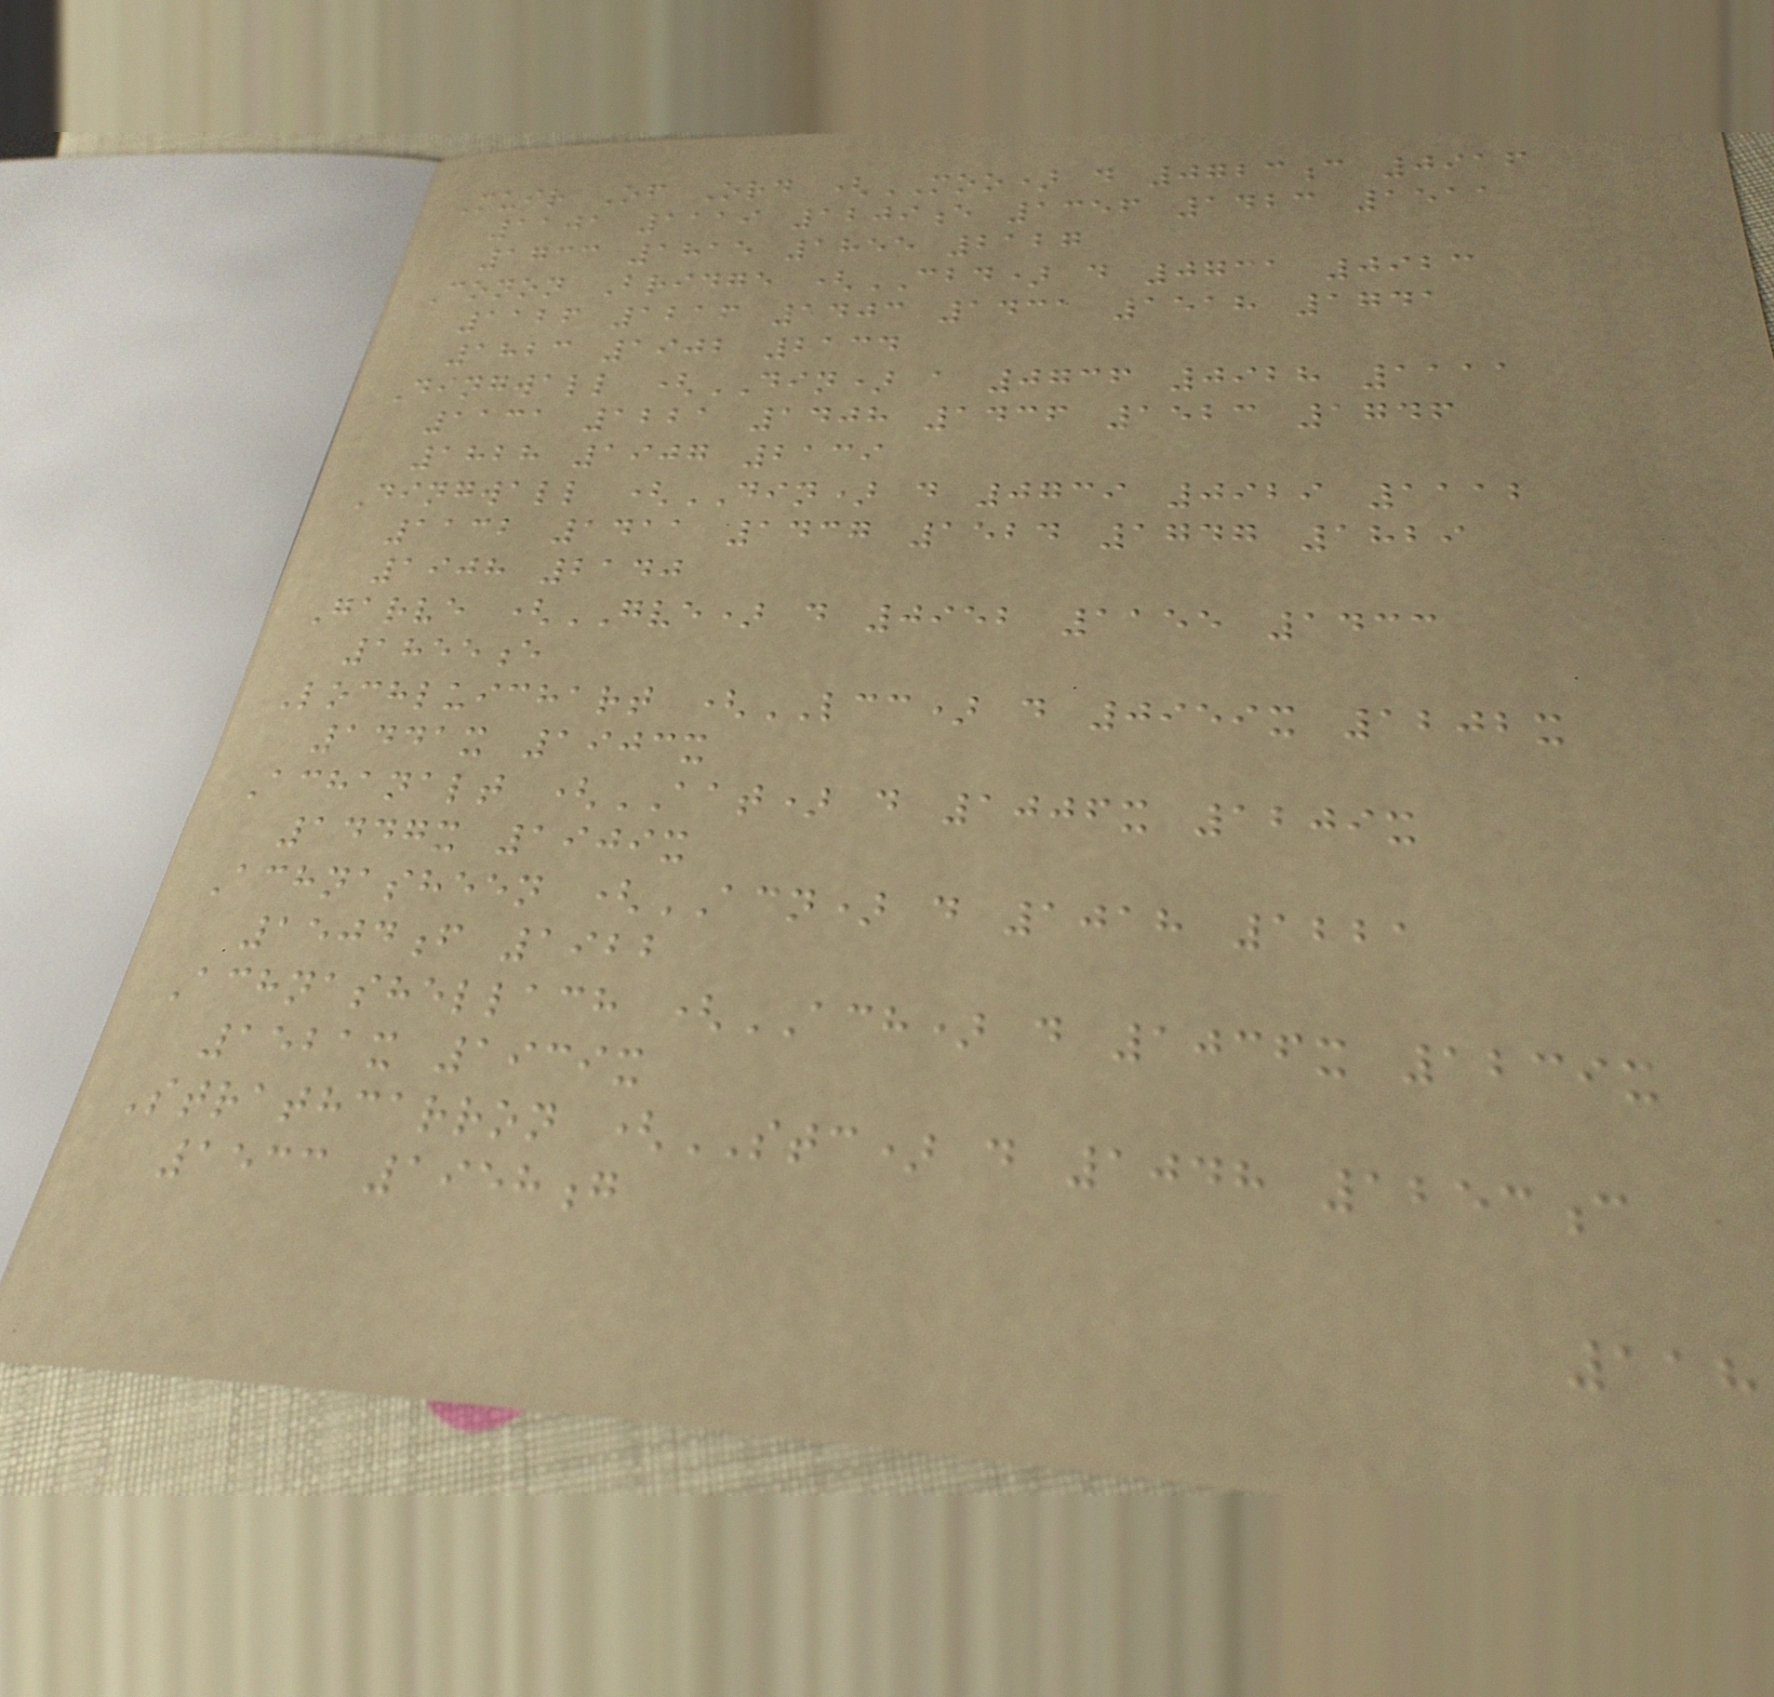Muir Of Ord (MOO) d 0723c 0916
1101 1119 1209e 1356 1423 1511
1733 1815 1855 2127
Conon Bridge (CBD) d 0731 0923
1126 1216 1403 1431 1518 1741
1823 1902 2134
Dingwall (DIN) a 0736 0928 1111
1131 1221 1408 1436 1523 1746
1828 1907 2139
Dingwall (DIN) d 0739 0929 1112
1132 1411 1437 1524 1747 1829
1908 2140
Garve (GVE) d 0952 1155 1433
1855e
Lochluichart (LCC) d 0959x 1202x
1441x 1903x
Achanalt (AAT) d 1006x 1209x
1447x 1909x
Achnasheen (ACN) d 1018 1221
1504f 1922
Achnashellach (ACH) d 1036x 1239x
1521x 1939x
Strathcarron (STC) d 1048 1253c
1533 1958g
118
